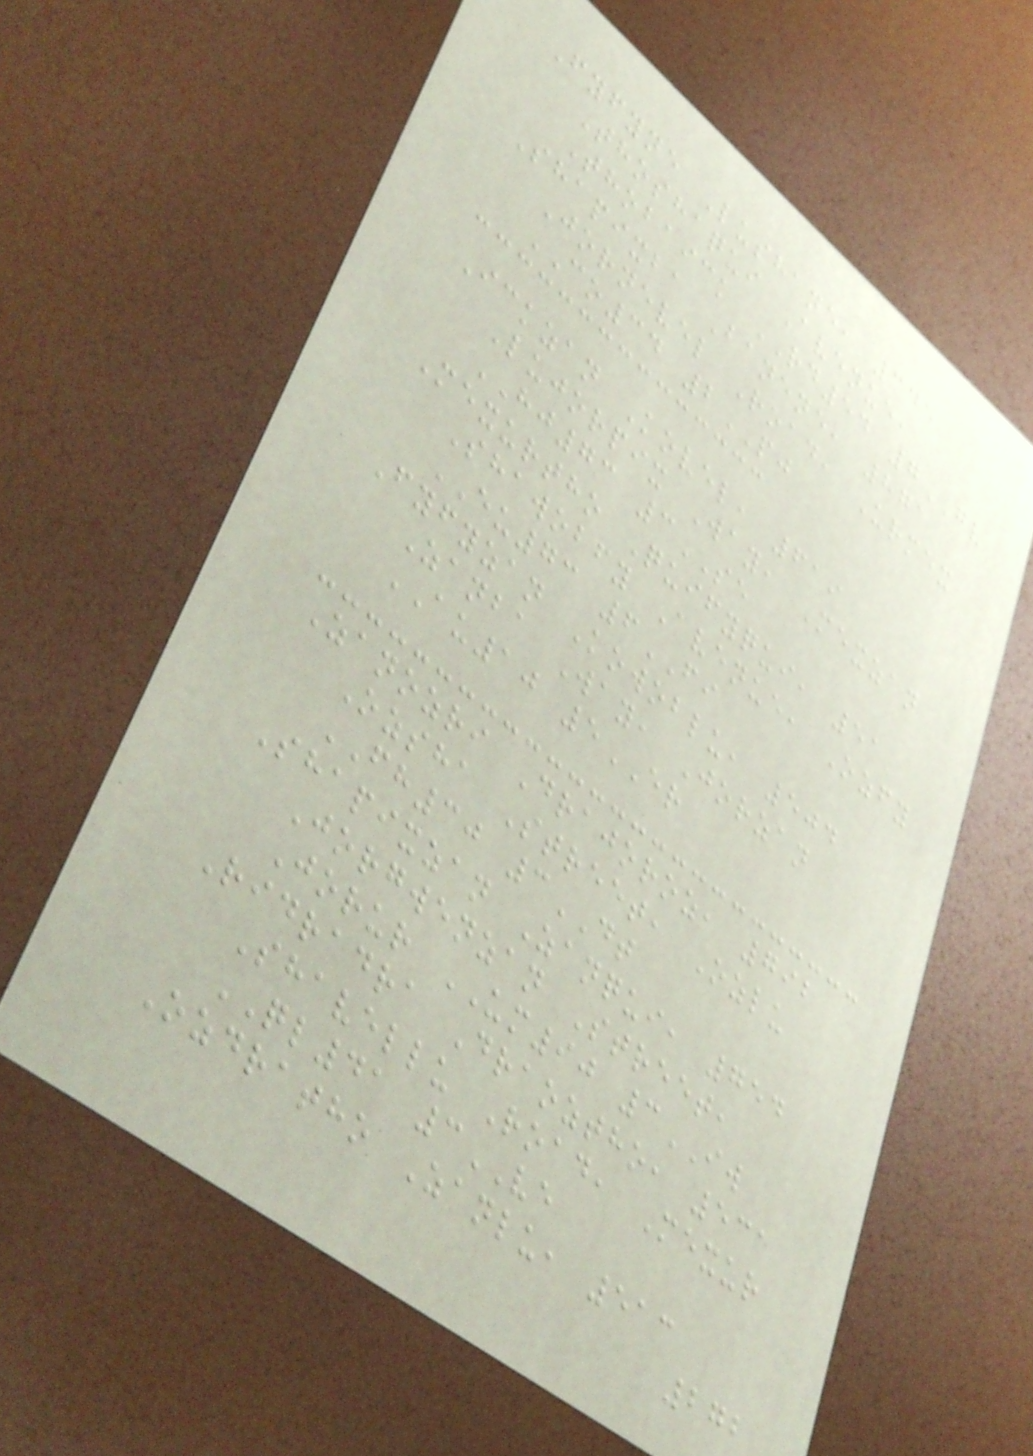Fyfyne Lushane, 345
Thoshaqui Avenue,
Thobaick RD54 7GV
Shapixba Banene, 871
Jornevel Road, Urmex
CO34 2PJ
Ickzan Kovel, 619
Lujorpix Way, Mexzan
HJ73 3SE
Mexurtho Quifyqui, 51
Shawobfy Avenue, Ozfy
EU73 6FI
Fyfyzan Kowoblu, 504
Zanba Way, Jorzan
AU10 5ER
Zanozri Drajoroz, 792
Ozsha Street, Ozlu
FH30 3DT
Shapixzan Zanqui, 754
Jorgwenzan Street,
Jorur UM90 3IW
Ridradra Draoztho, 531
Shavellu Road, Mexur
QL41 3VE
Ozdratho Zanlu, 513
272
